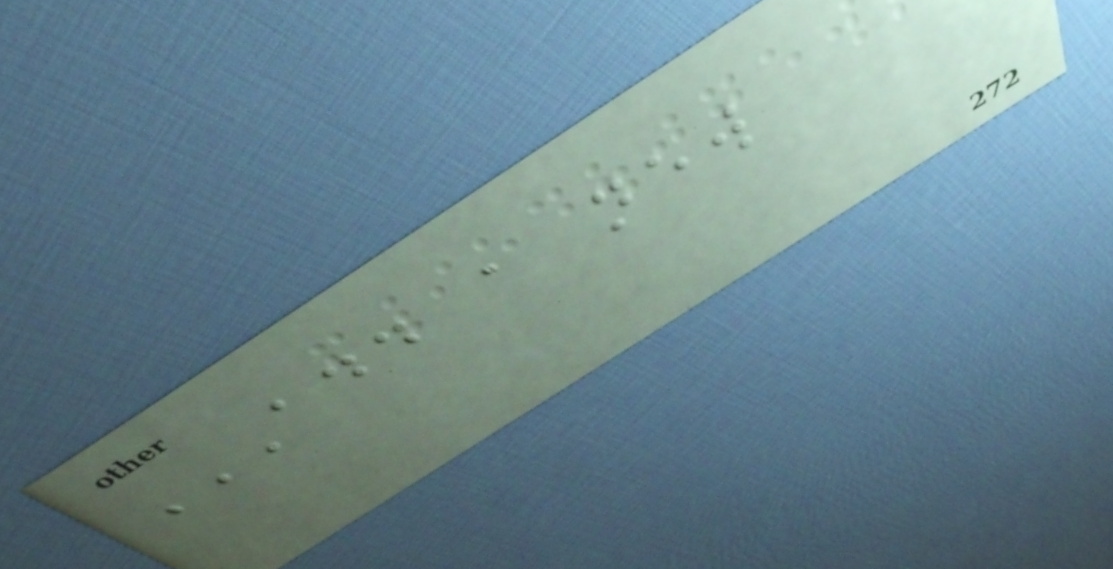ADD A NEW
